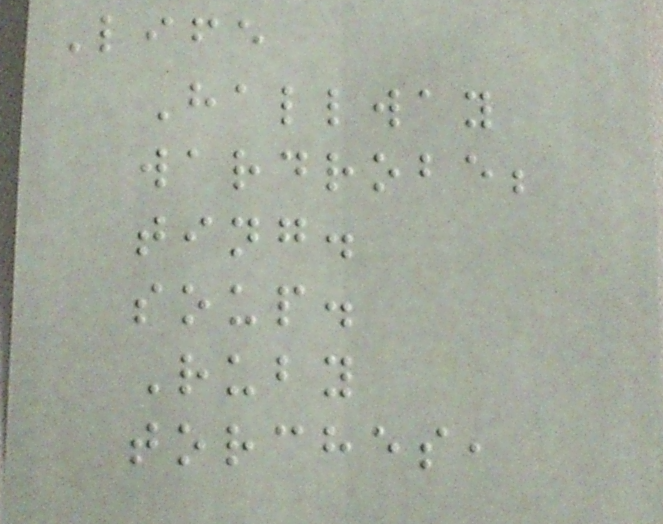Life
Hallway
wardrobe;
ting.
soup.
Ruby
torches,
